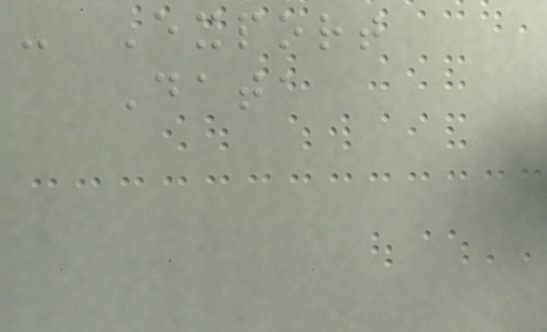- Export
Data
